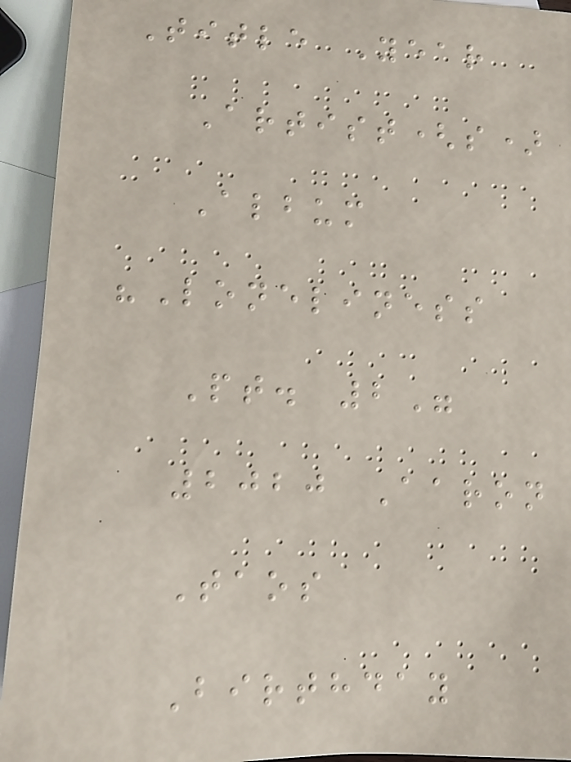Title Year
Artist(s)
Album
"Loneliness
Pt. 2"
2020 Aaron
Taos
Birthday
